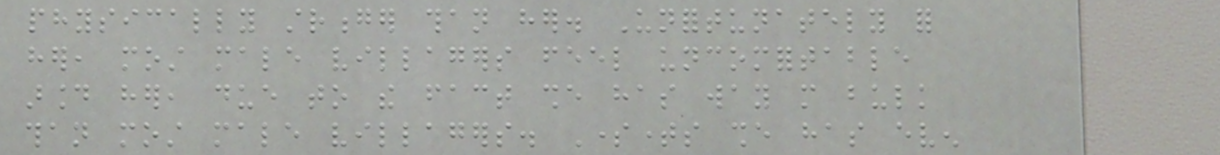physically stronger than her. Unfortunately for
her, most male villagers feel uncomfortable
around her, due to the fact she has way more bulk
than most male villagers. Sometimes she has even
